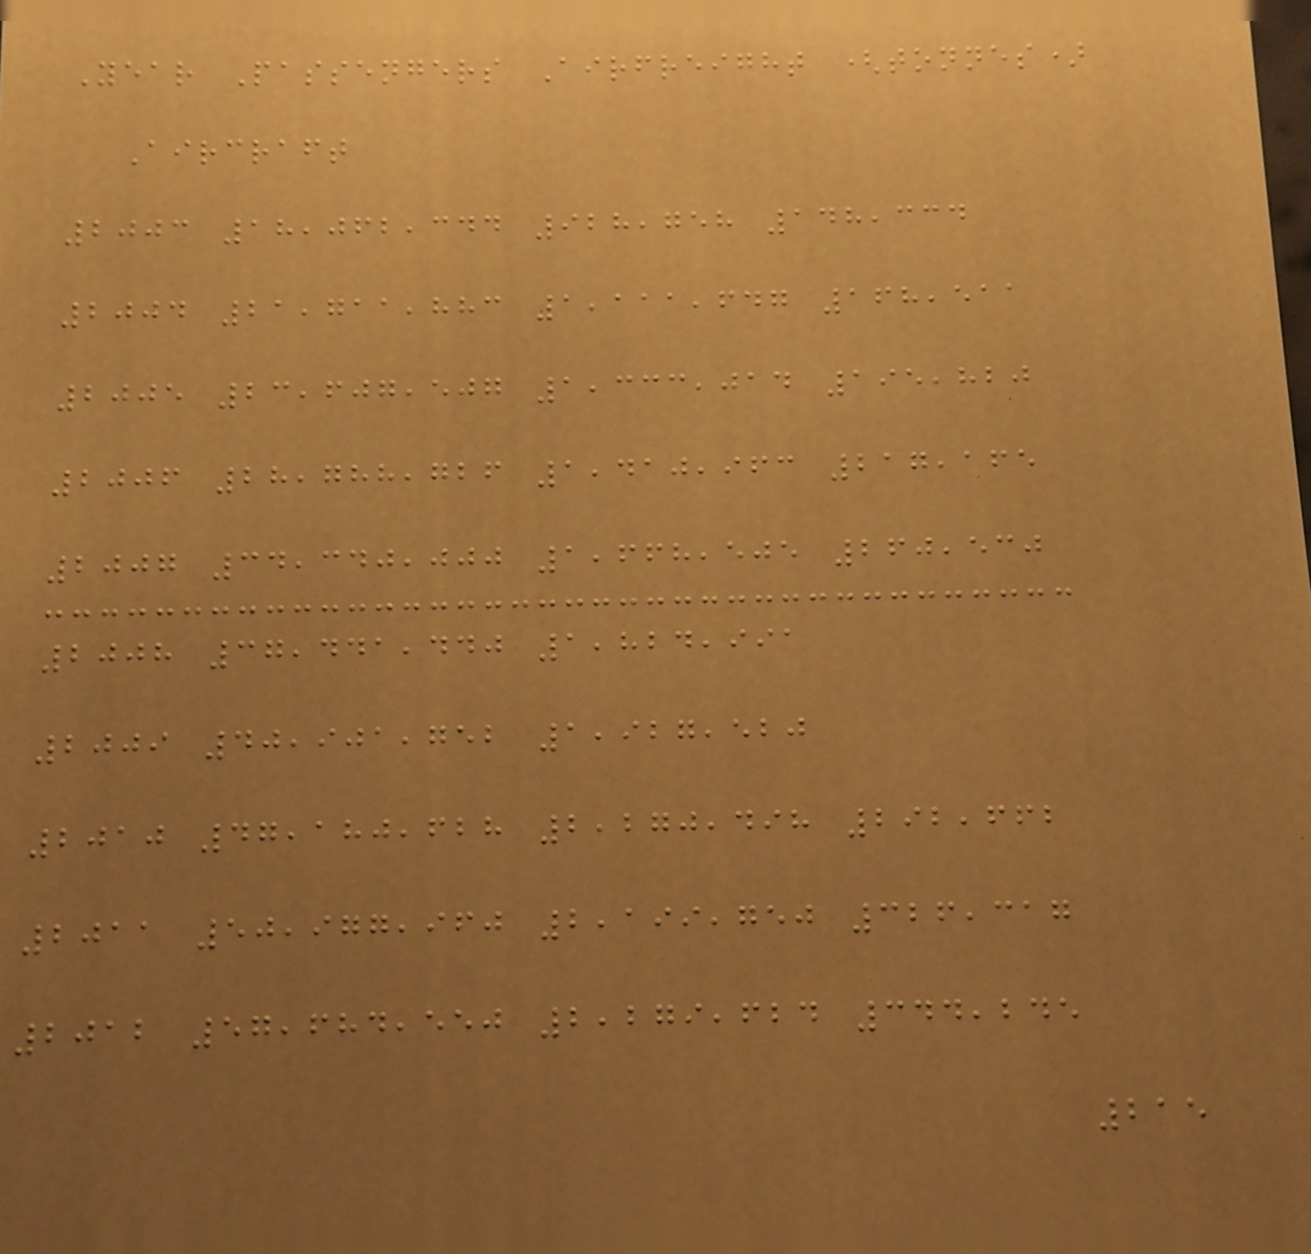Year Passengers Airfreight (tonnes)
Aircraft
2003 18,062,344 928,758 148,334
2004 21,711,883 1,111,647 168,511
2005 23,607,507 1,333,014 195,820
2006 28,788,726 1,410,963 217,165
2007 34,340,000 1,668,505 260,530
2008 37,441,440 1,824,991
2009 40,901,752 1,927,520
2010 47,180,628 2,270,498 292,662
2011 50,977,960 2,199,750 326,317
2012 57,684,550 2,279,624 344,245
215
